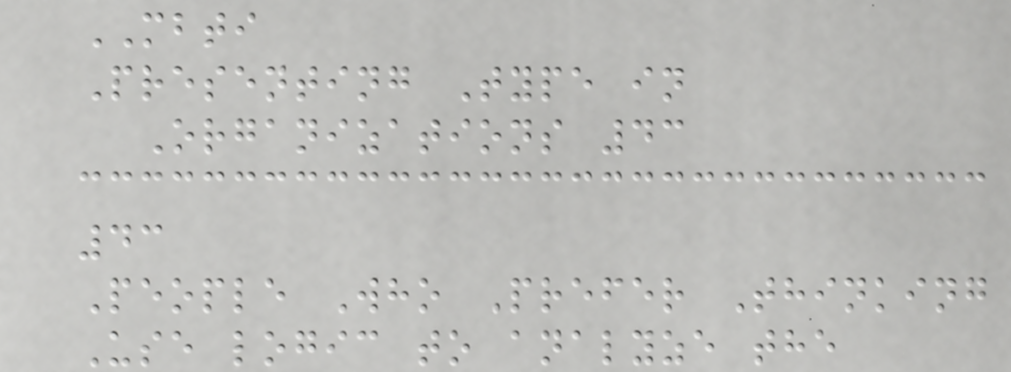MBTI
Presenting Type in
Organizations 43
43
People Who Prefer Thinking
Use logic to analyze the
